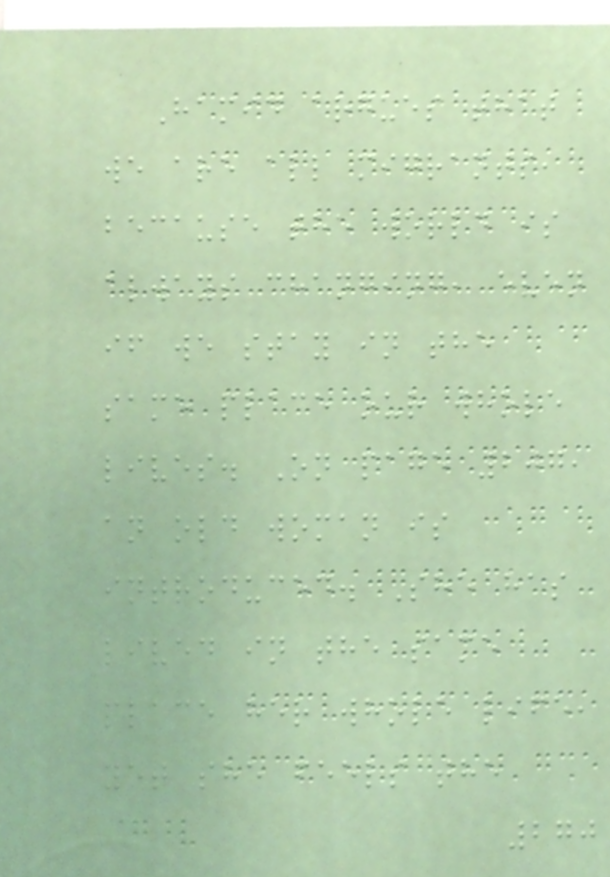Hamid argues that
we are all migrants,
because the world is
always changing, even
if we stay in the
same place our whole
lives. On page 207,
an old woman is
introduced. She has
lived in the same
place her whole life,
yet she feels the
270
